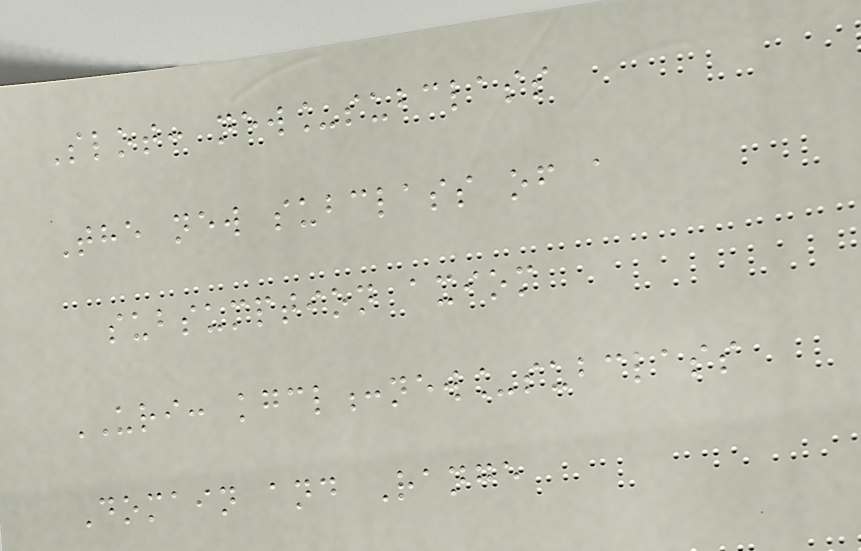Slot: new_subclass
The new subclass of a
subsumption axiom
URI: kgcl:new_subclass
Domain and Range
